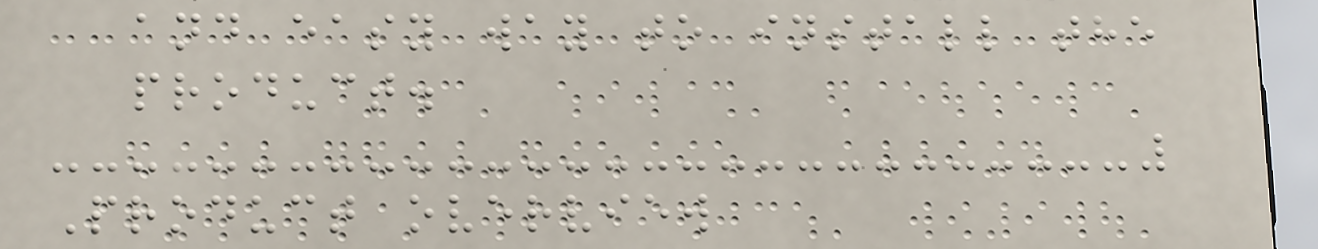and easy way to install the
product.
Product overview
